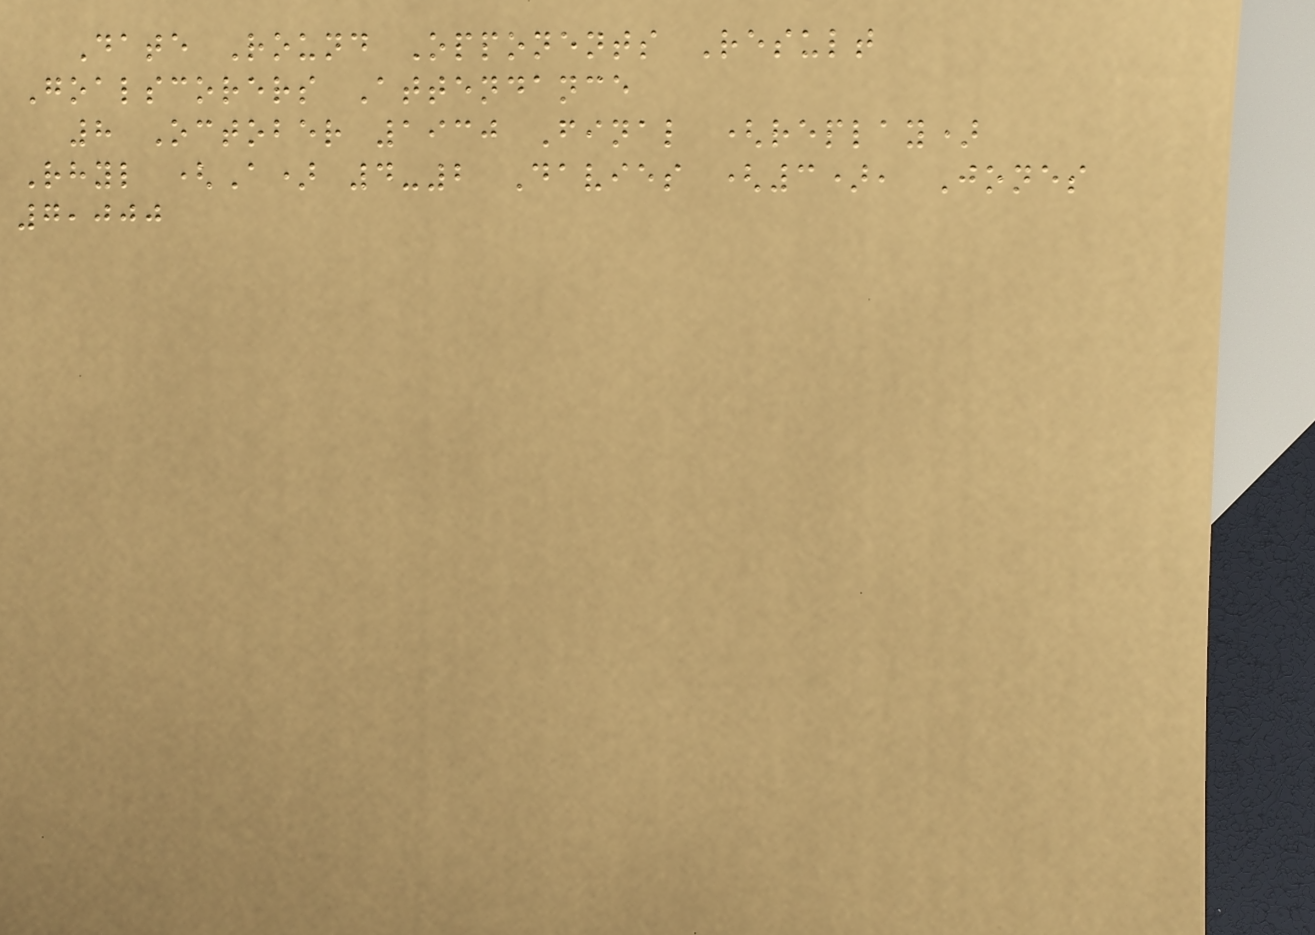Date Round Opponents Result
Goalscorers Attendance
8 October 1930 Final (replay)
Rhyl (A) 4-2 Davies (3), Jones
7,000
